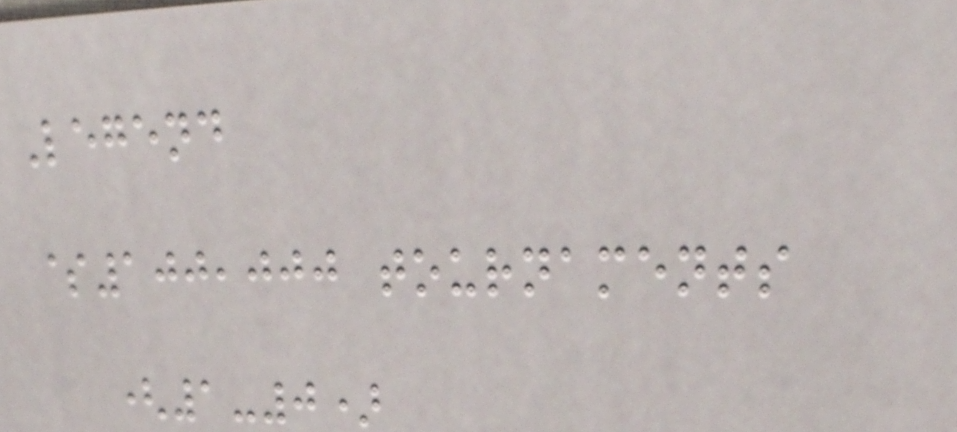Legend
$100,000 tournaments
(1-0)
